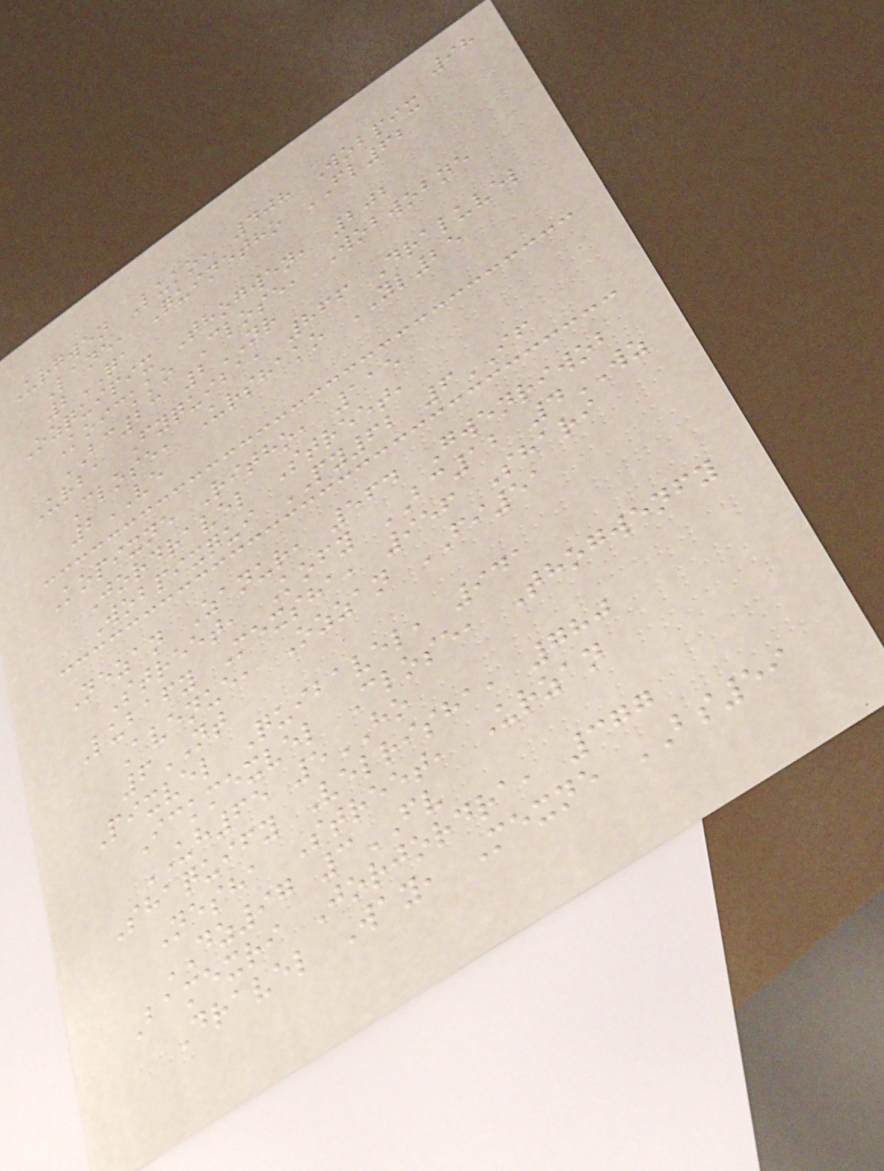98
Urgwen Luko, 408 Wobpix
Lane, Quinetho FL62
2QA
Ozquipix Thogwen, 202
Koickko Close, Wobwobne
BC23 2NR
Urba Fyquiba, 866 Draluvel
Close, Urshako YL25
2VE
Kopixne Ritho, 115
Jordravel Street,
Wobpixqui PY62 6IF
Nezan Zanur, 564 Gwenriwob
Street, Kofy BC12 4WZ
Lubafy Mexsha, 956 Shari
Avenue, Ozzan FI51
6NT
Pixvel Quibavel, 941
Ickmexvel Close, Thogwenfy
UH65 5HO
Shaquify Velrisha, 780
Nesha Street, Urzan
DZ97 3FV
Bamexri Jorjordra, 377
Dravel Way, Mexne BS59
